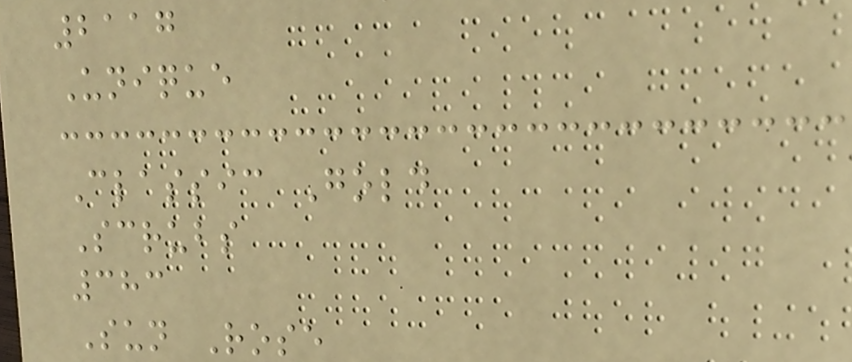2117
Unique
Classic Gold
Scrubs
383
Sun Rose
